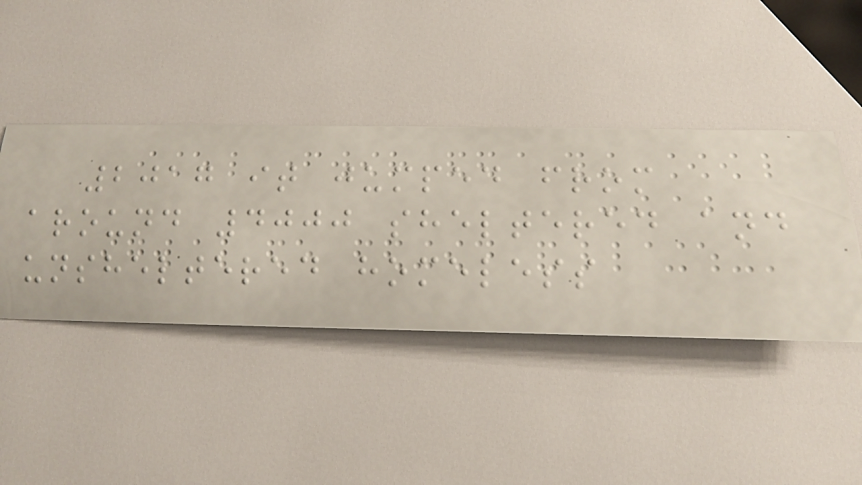2017 it jumped from
around 4000 sheltered and
unsheltered homeless
